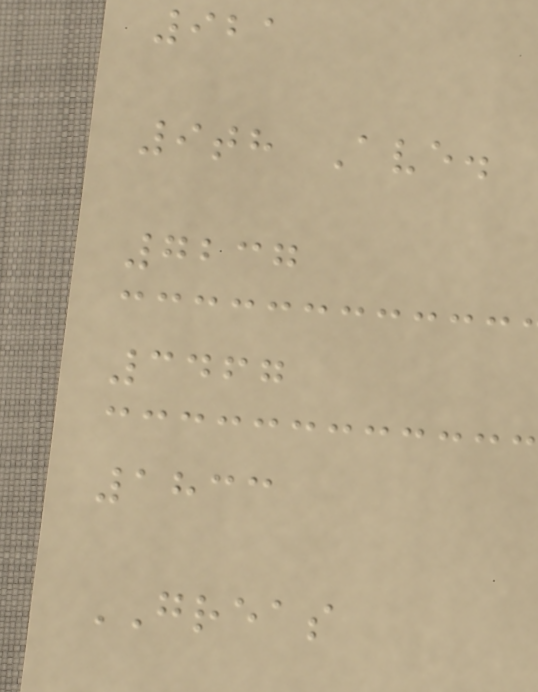921
9th Ave.
7237
3467
1833
GREAS
